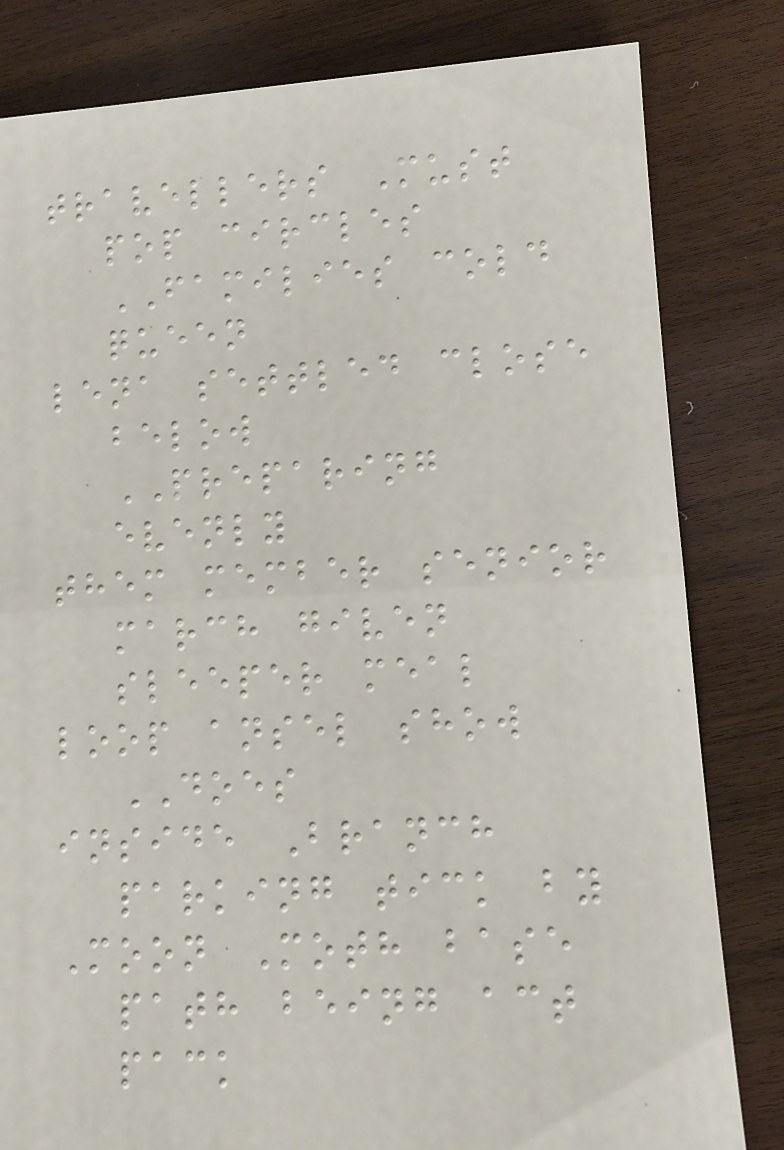travellers Must
pop circles
FAMILIES cold
queen
lena settled close
below
PREPARING
evenly
them member senior
march given
sleeper meal
loop ansel show
DOES
inside Branch
parking tick by
Moon Moth base
path being act
pack
